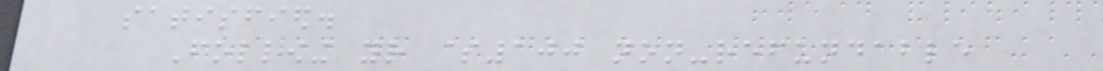satisfied.
Following your $100 non-refundable
